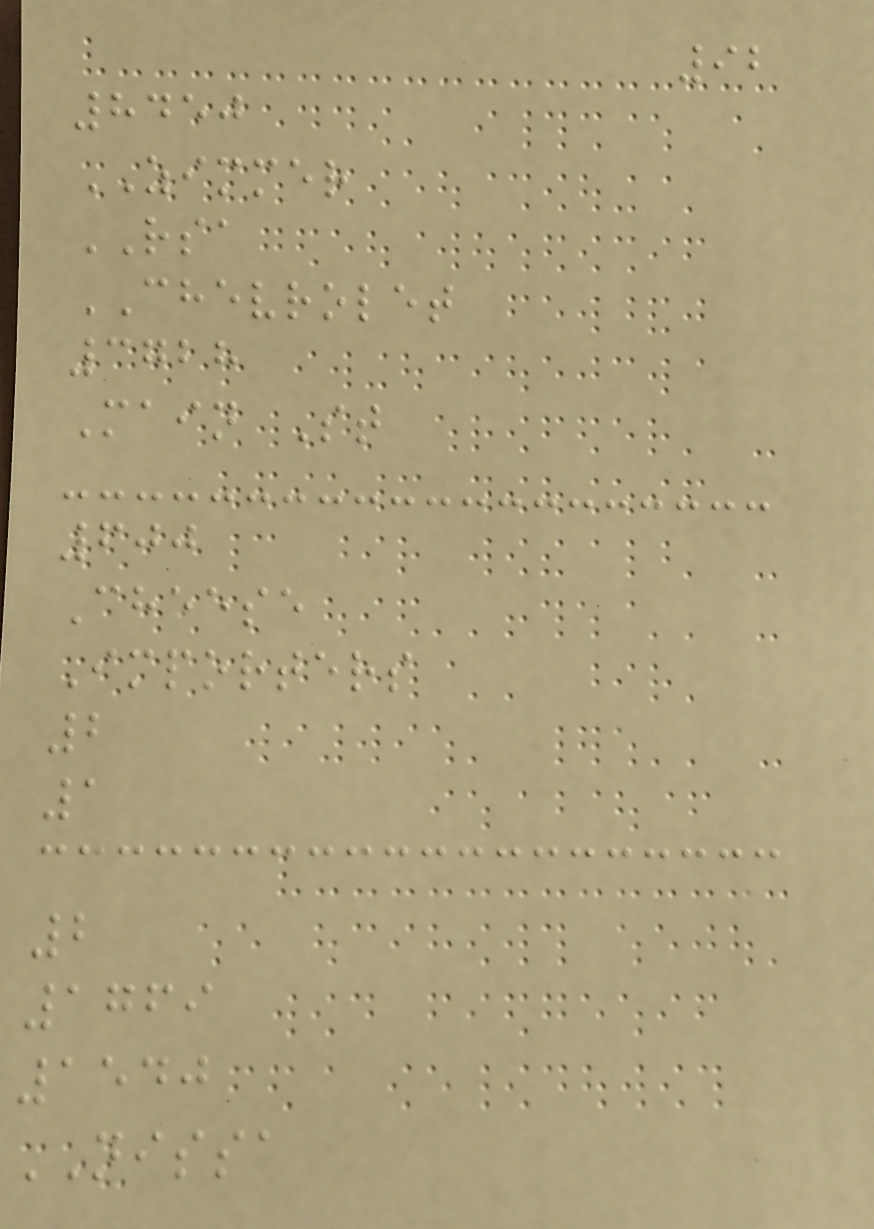92
8450
ZIMMER
RSA
CHEVROLET
3728
Main St
600
Cheese
Importers
2
1
2
1769
1540
NISSA
